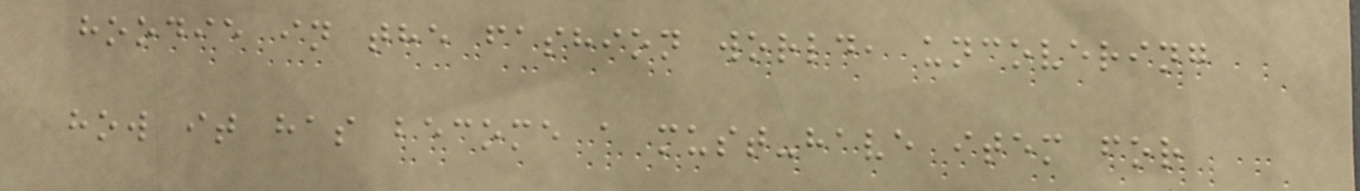hoodie in the fashion world, uncovering
how it has become a must-have item for
